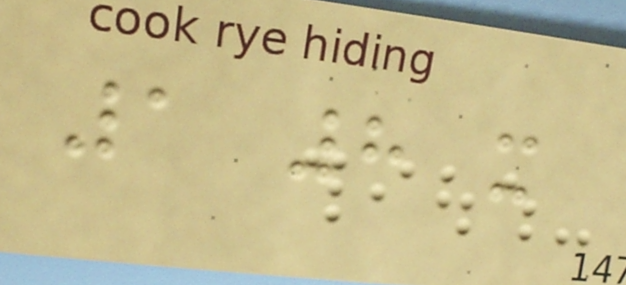1 8 x
